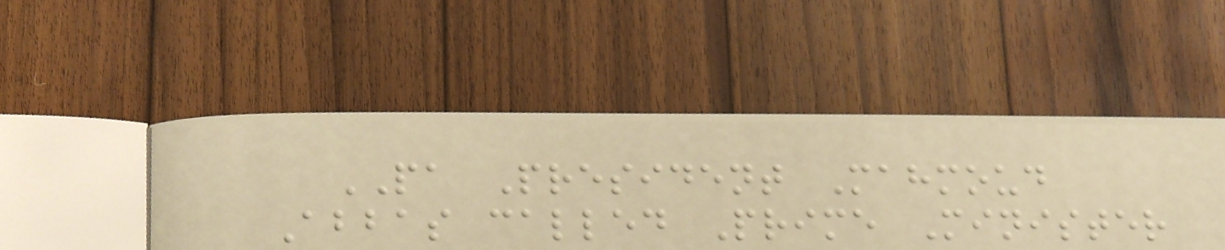PA President Mahmoud
Abbas called Prime Minister
